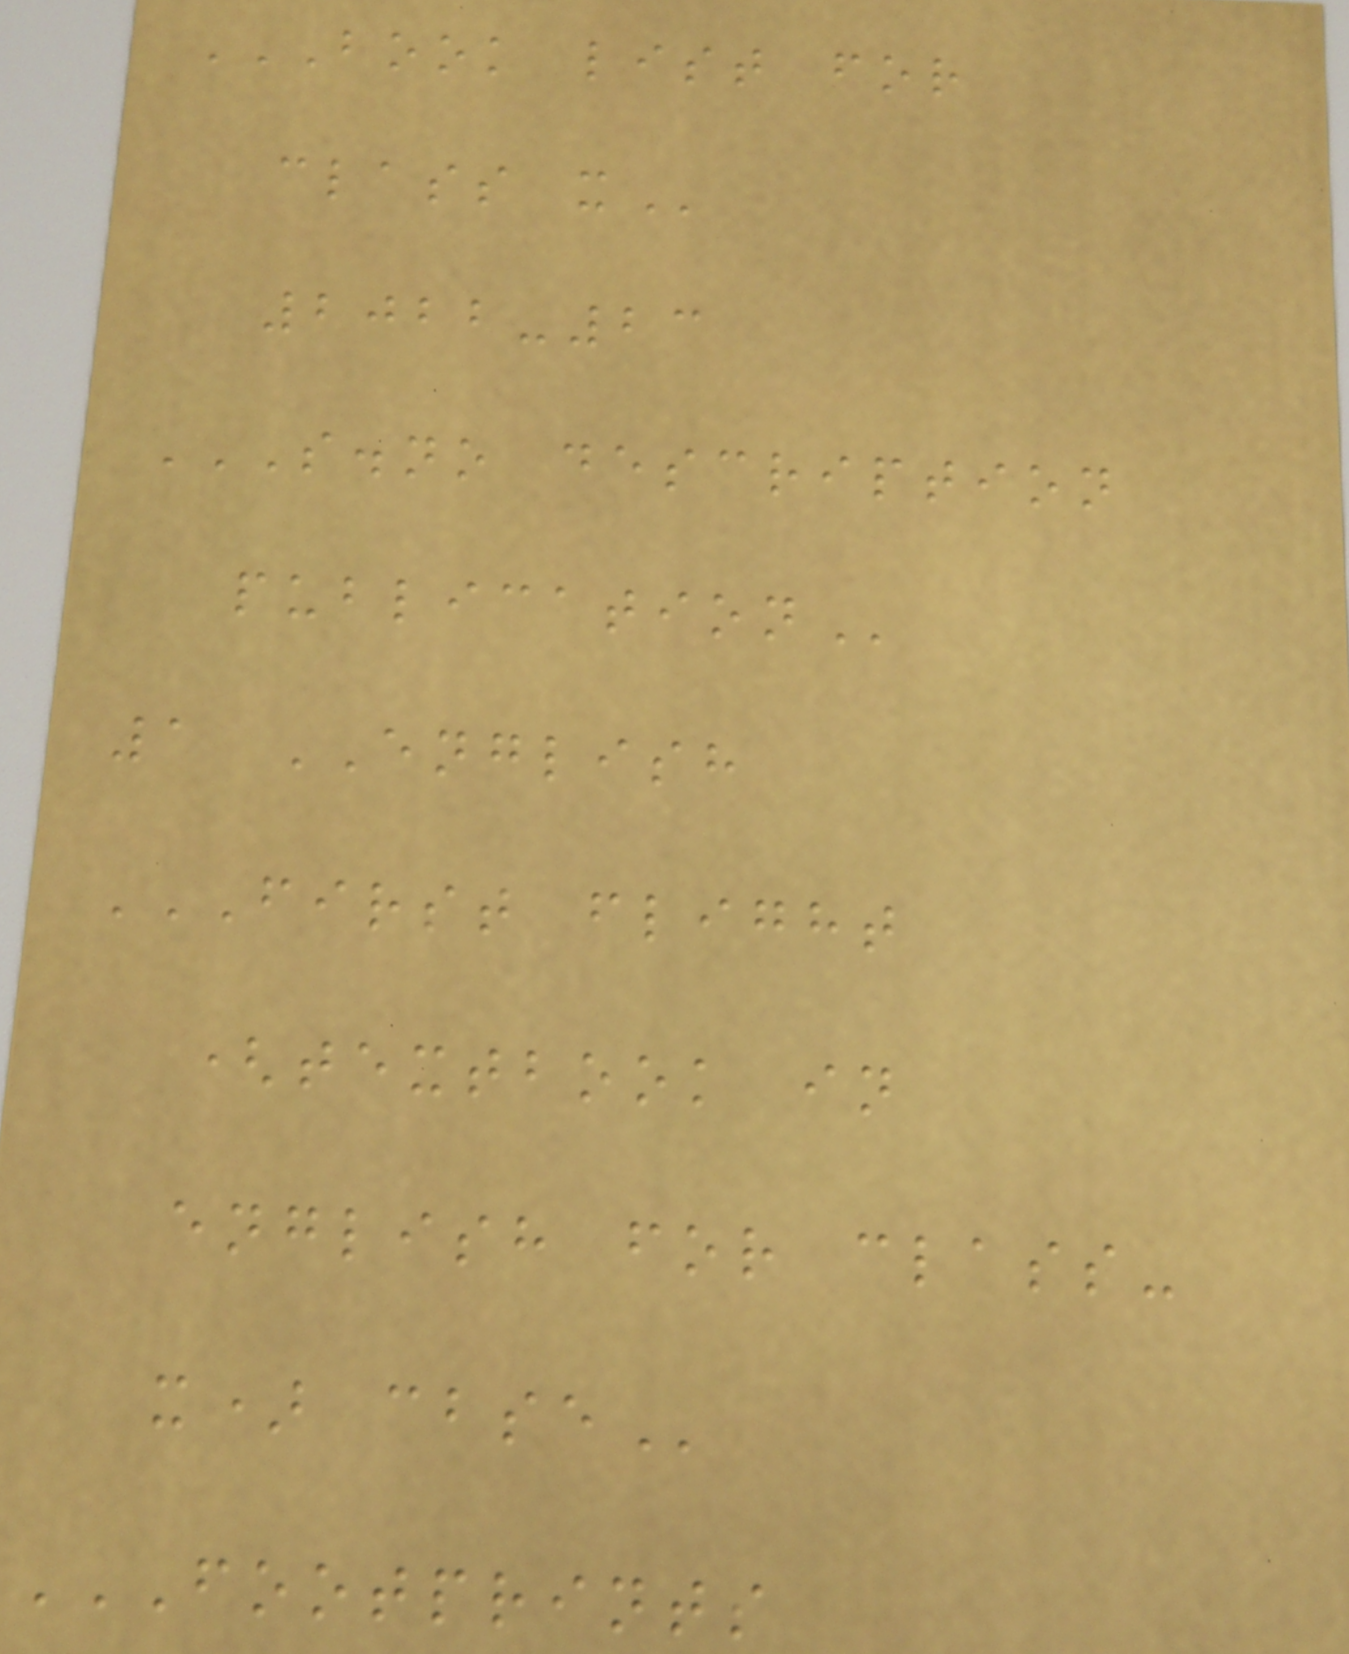BOOK LIST FOR
CLASS X
2022-23
S.NO DESCRIPTION
PUBLICATION
1 ENGLISH
FIRST FLIGHT
(TEXTBOOK IN
ENGLISH FOR CLASS-
X) CBSE
FOOTPRINTS
